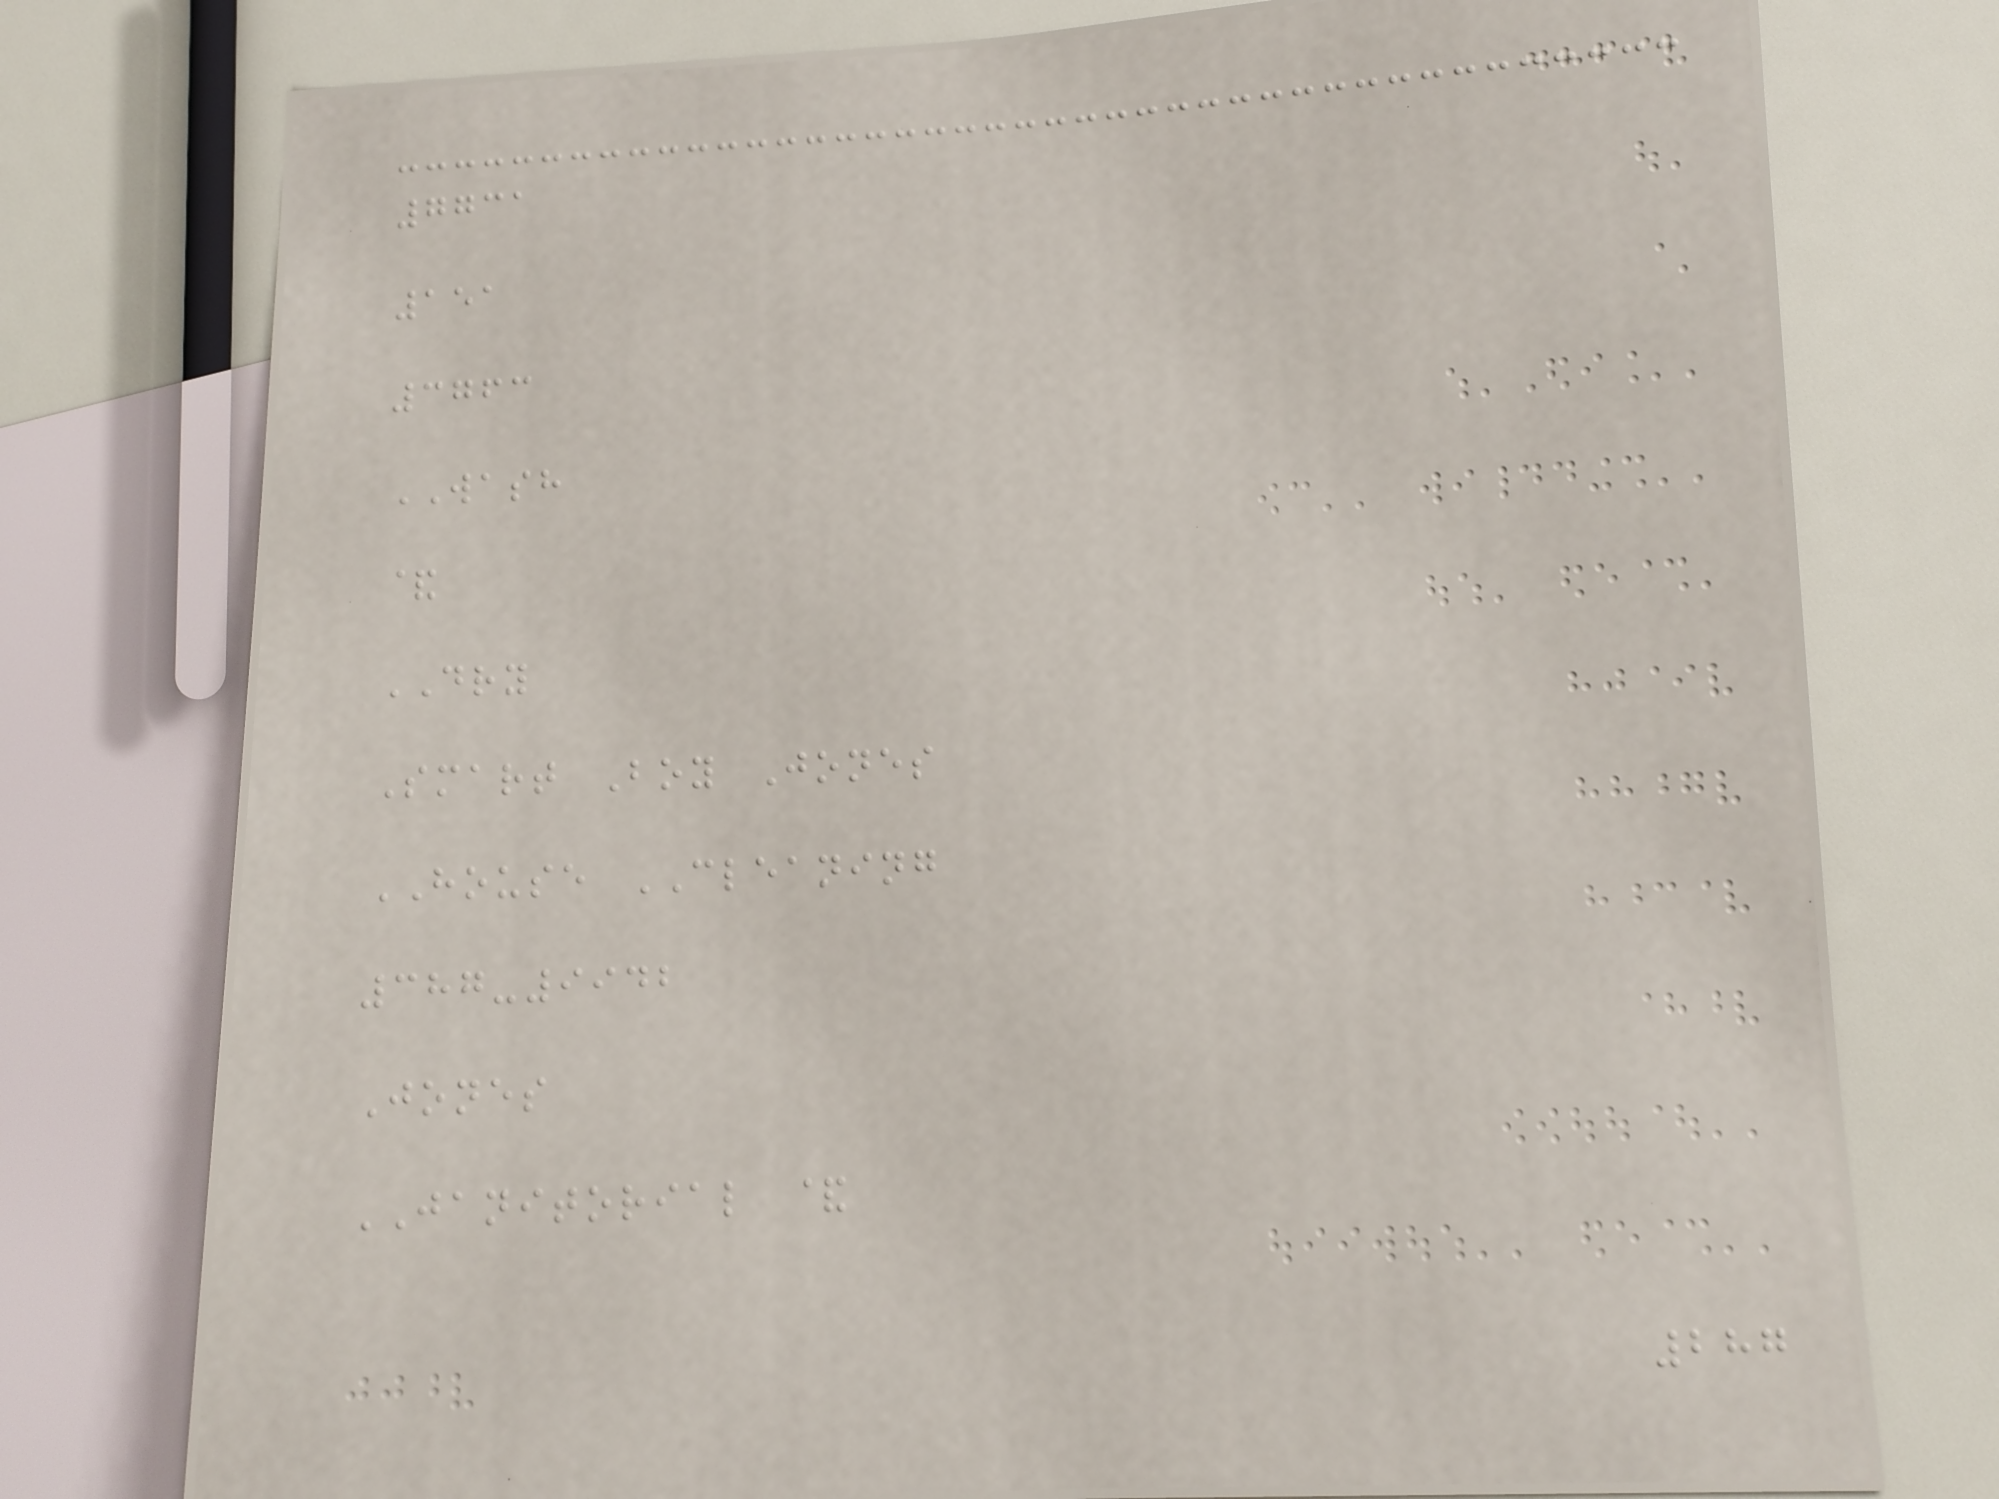7731
151
3763
WASH
&
DRY
Smart Boy Jones
HOUSE CLEANING
387-9942
Jones
JANITORIAL &
287
